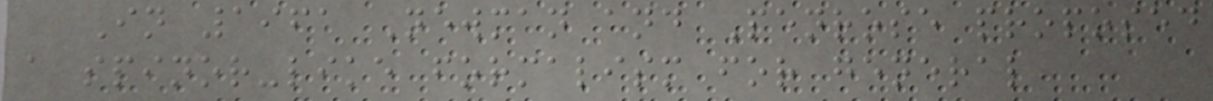In 1961 Newman and Penrose proposed
a spinor-like formalism for general
